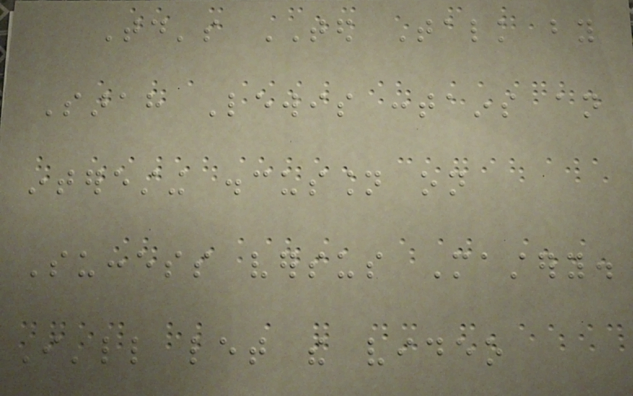Today's TED Talk by
Sarah Lewis contains an
interesting discussion on
Success versus Mastery.
I'll let the video
